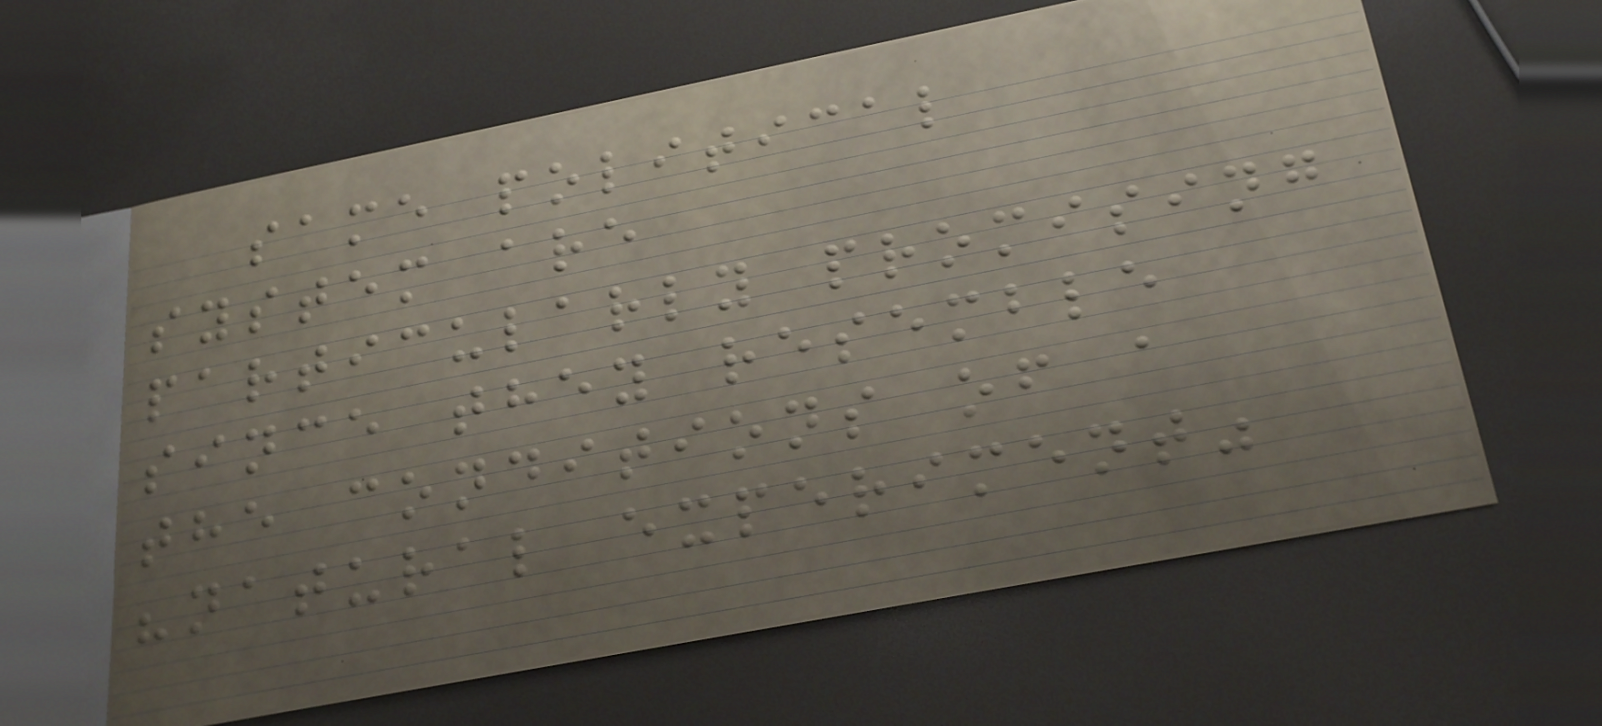same political
system are
particularly promising
since they resemble
the conditions of a
"natural experiment"
